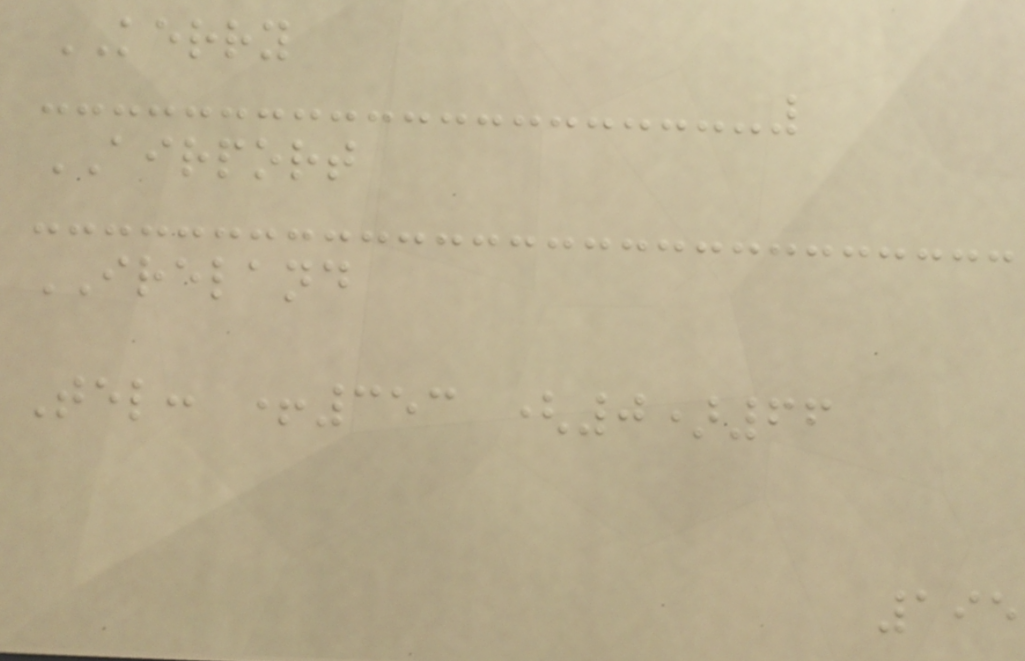KERRY
AIRPORT
IRELAND
Tel: +353 (0)66
195
